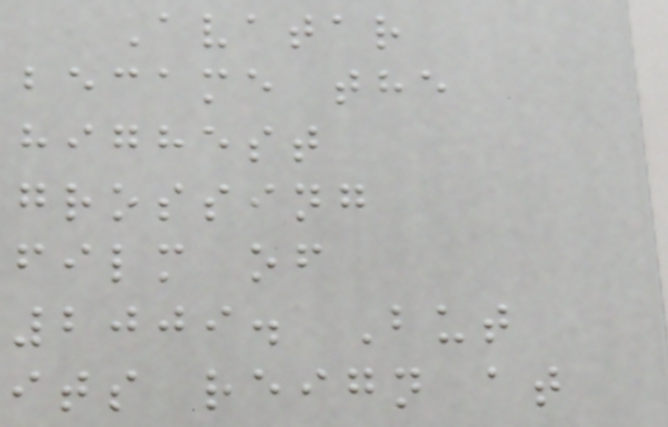Avatar
became the
highest
grossing
film of
2009. But
its reign at
